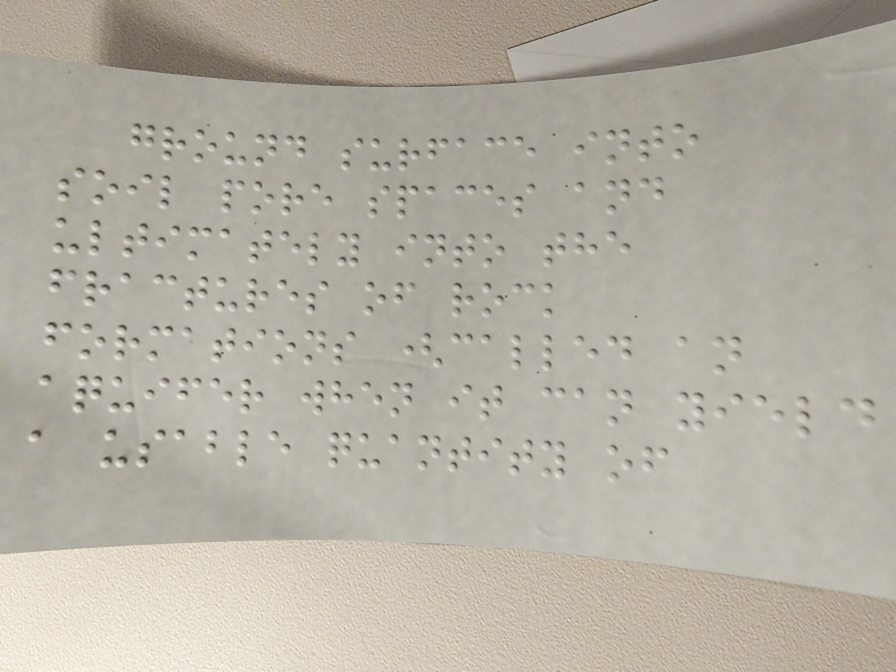ground surface into
soil pore spaces and
ultimately into the
fractures of rock
formations (called an
aquifer when it can yield
a usable quantity of
